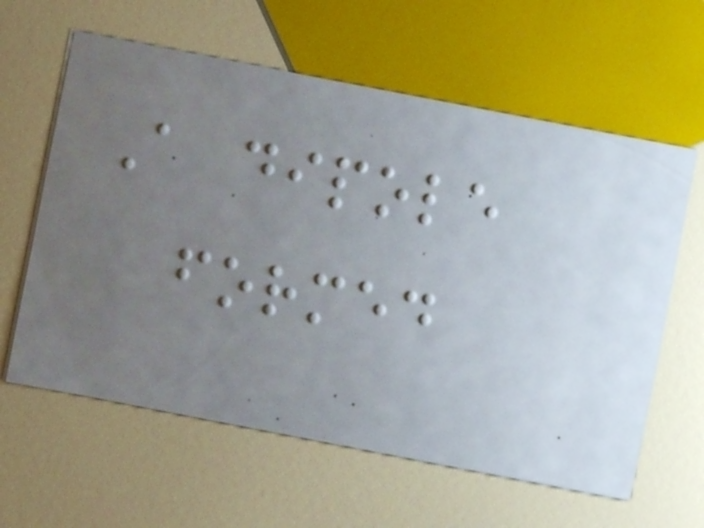A dipole
formed
